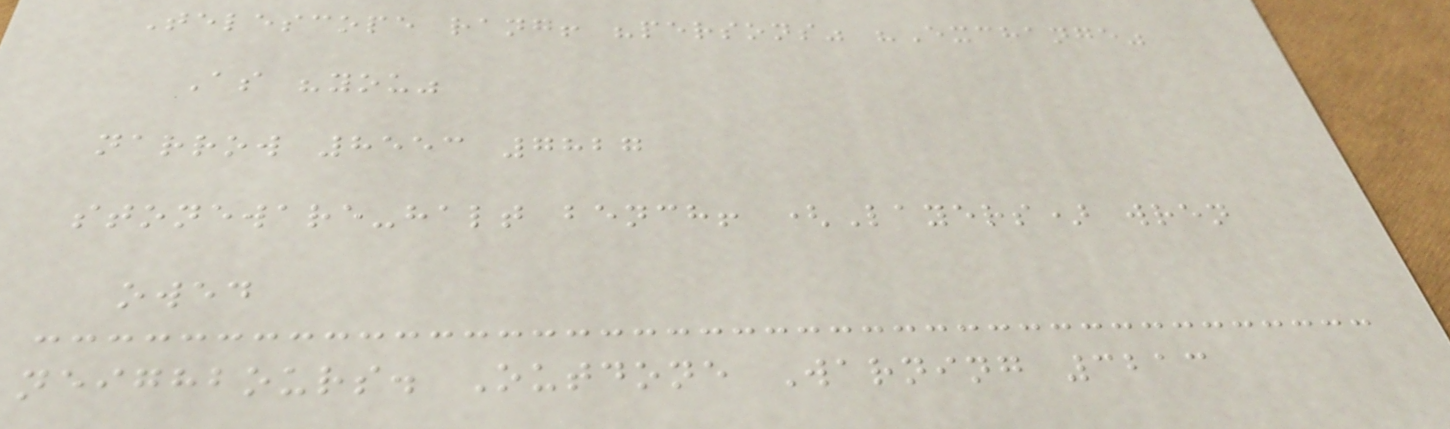Telescope rang! "persons" "Exchange"
As "you"
narrow 8553 7827
stoneware-halt bench! (Layers) wren
owed
neighbours. Outdone Warning 3213
